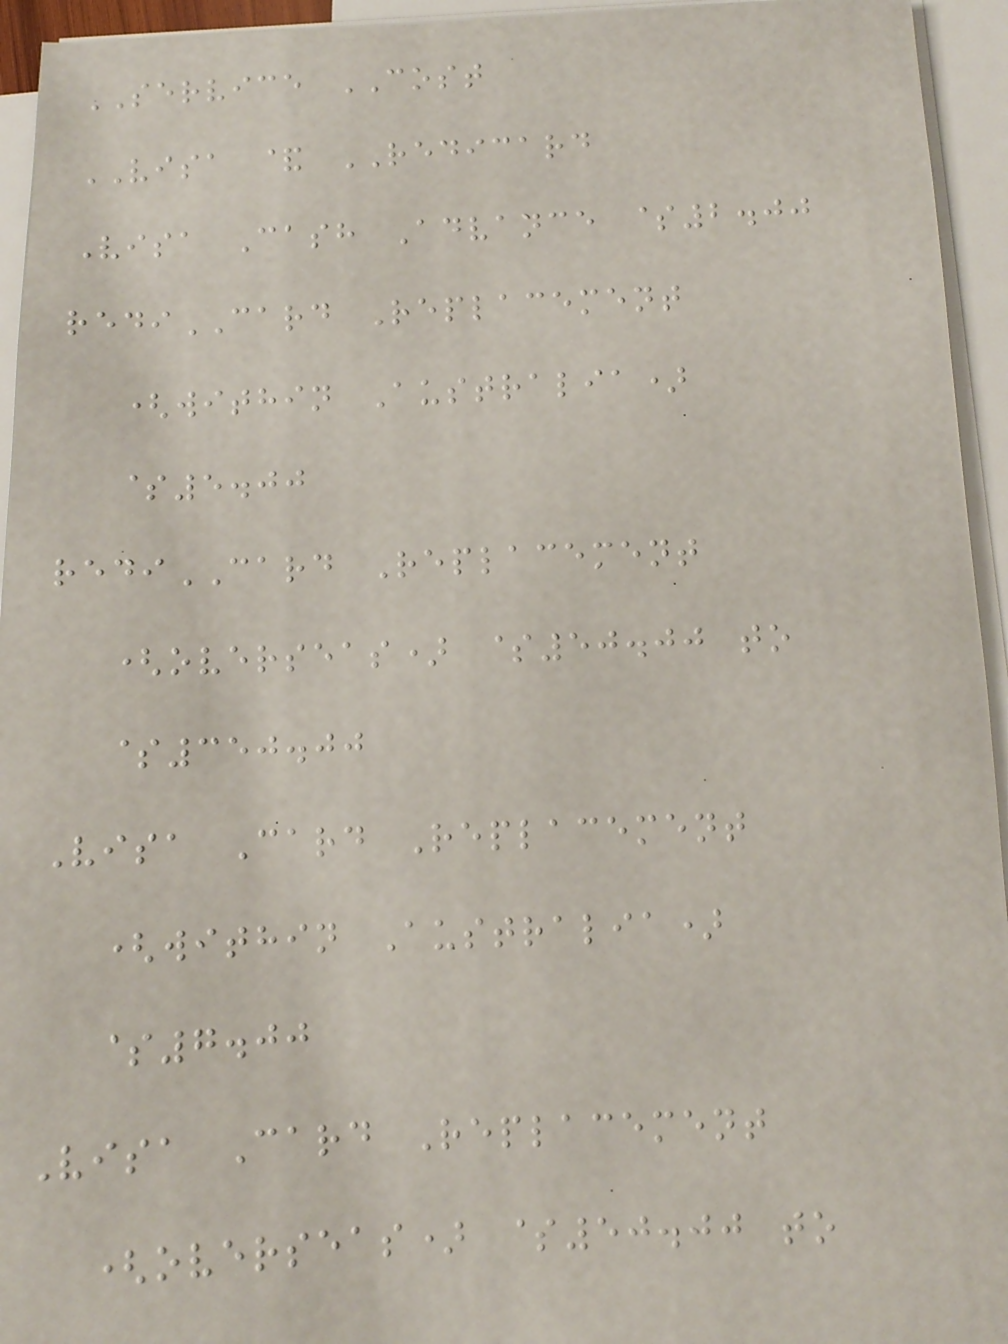SERVICE COST
VISA & REDICARD
Visa Cash Advance $2.00
rediCARD Replacement
(within Australia)
$5.00
rediCARD Replacement
(overseas) $50.00 to
$350.00
Visa Card Replacement
(within Australia)
$7.00
Visa Card Replacement
(overseas) $50.00 to
